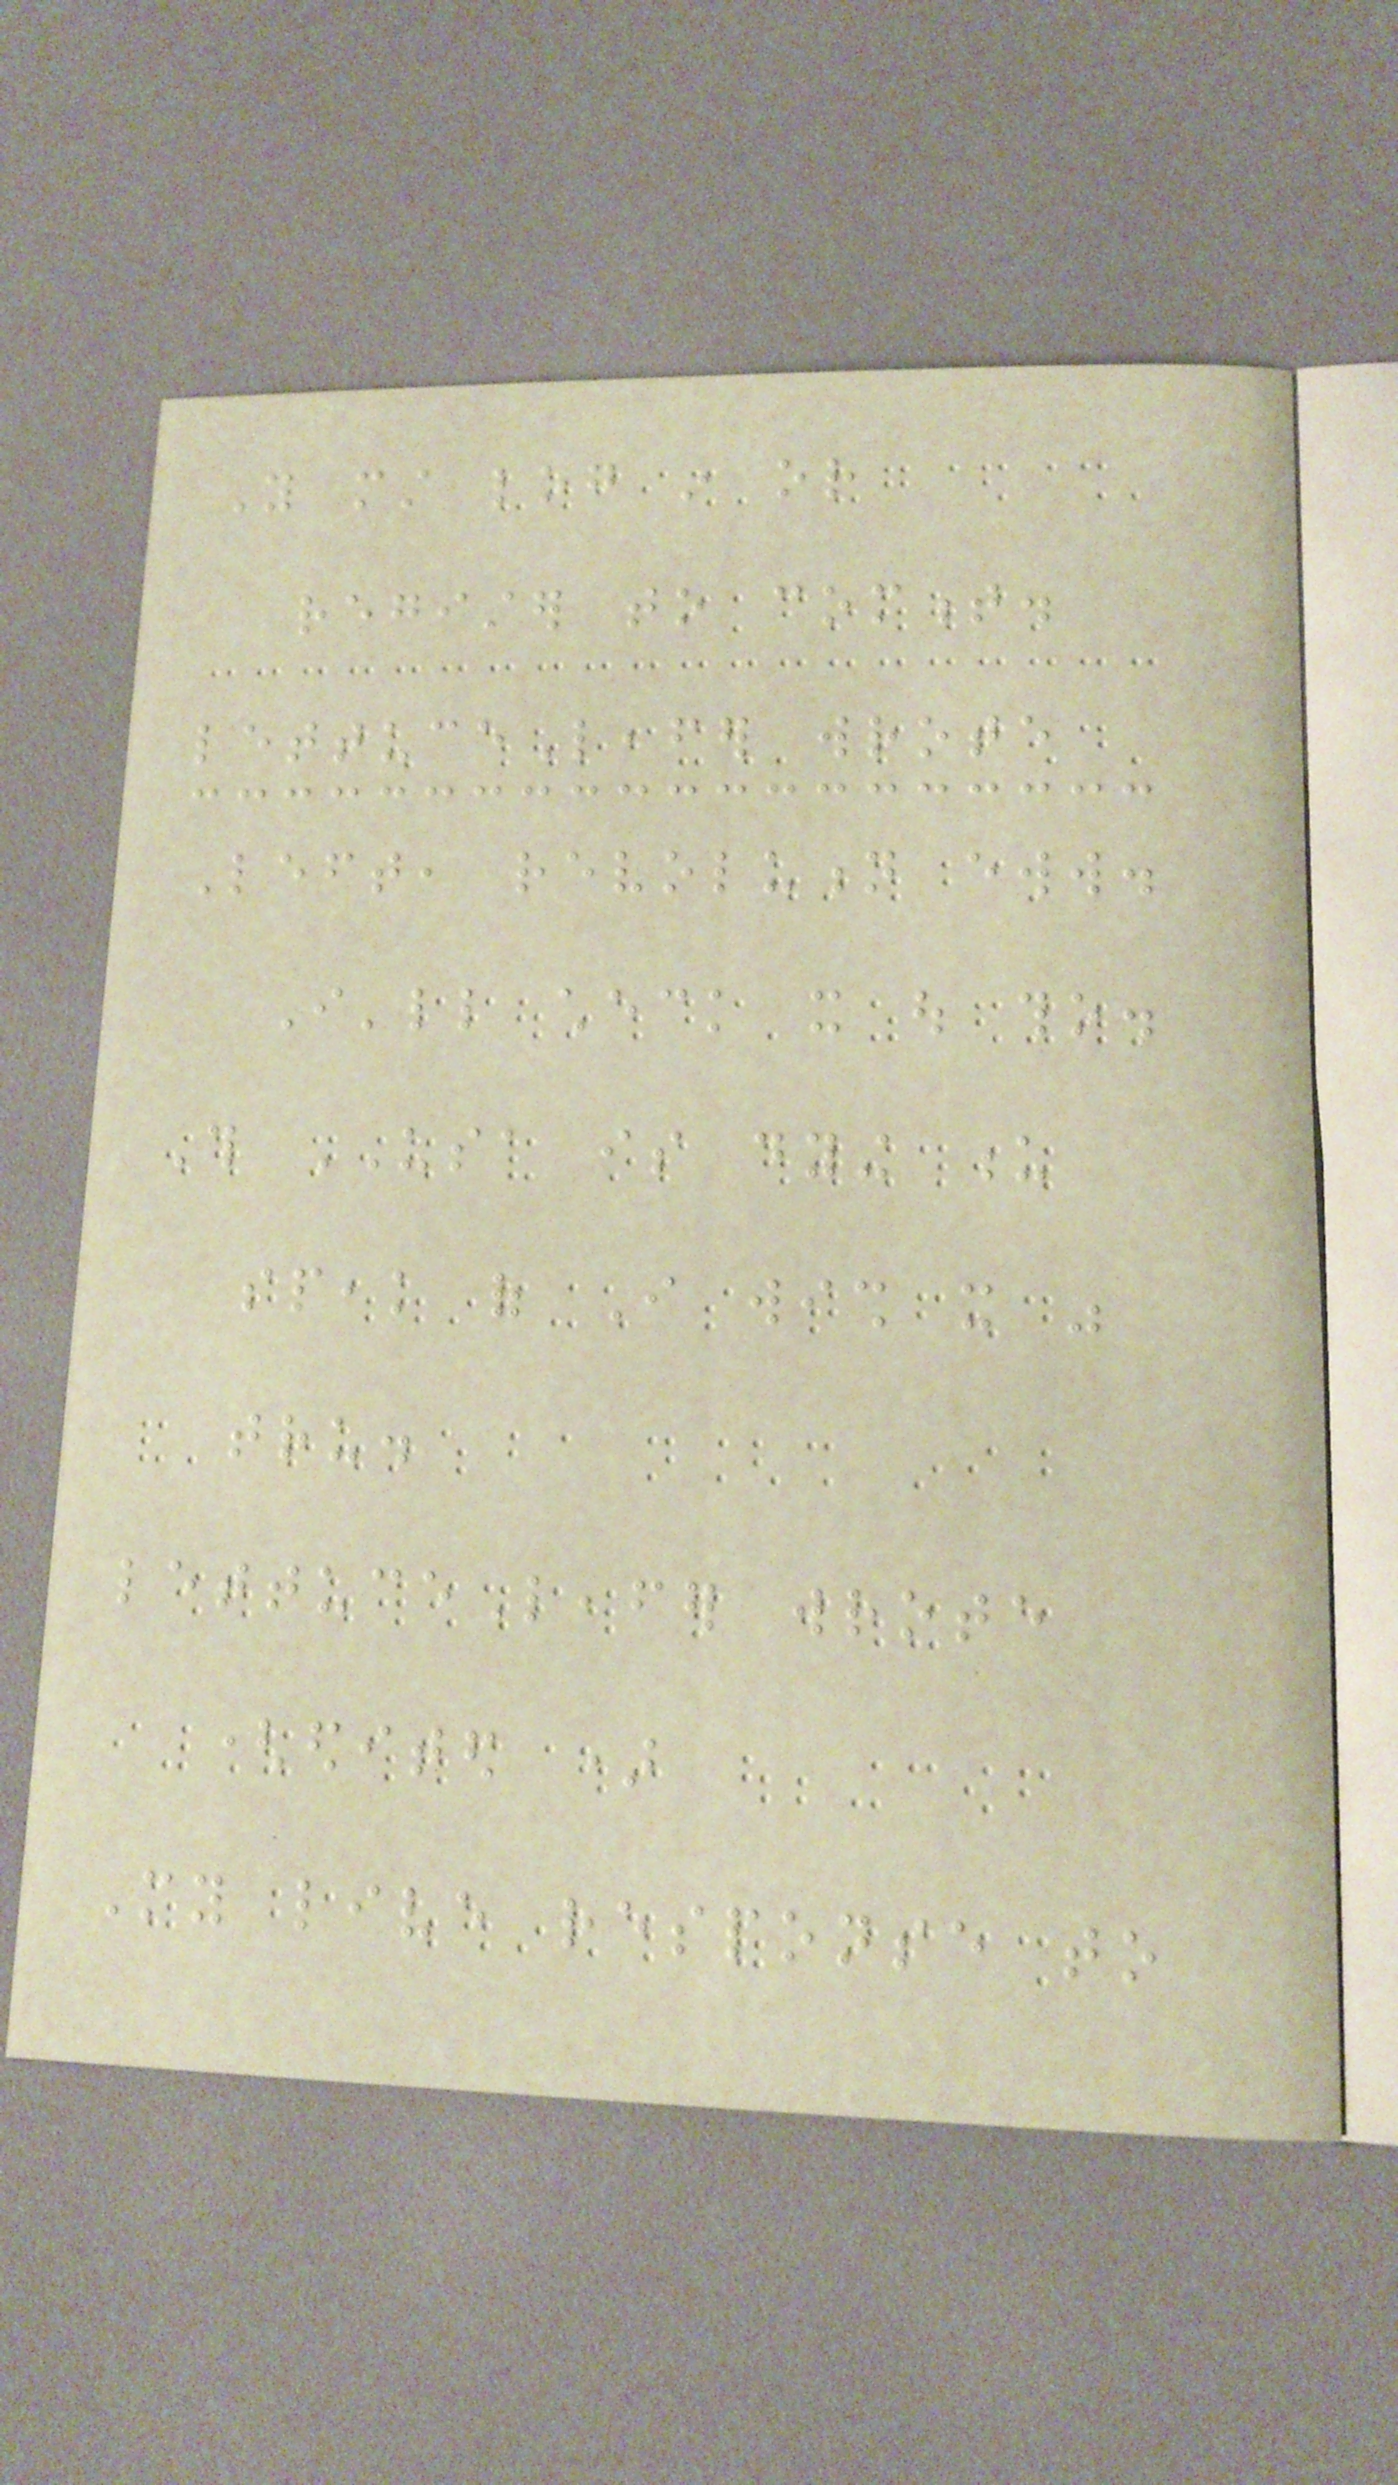You must log in or
register to comment.
lettuceLeafer wrote
Left, revolution eww.
I'll check it out tho.
This USA is dying u
speak of I wish it was
tru.
lettuceLeafer wrote
(edited )
My live response to
